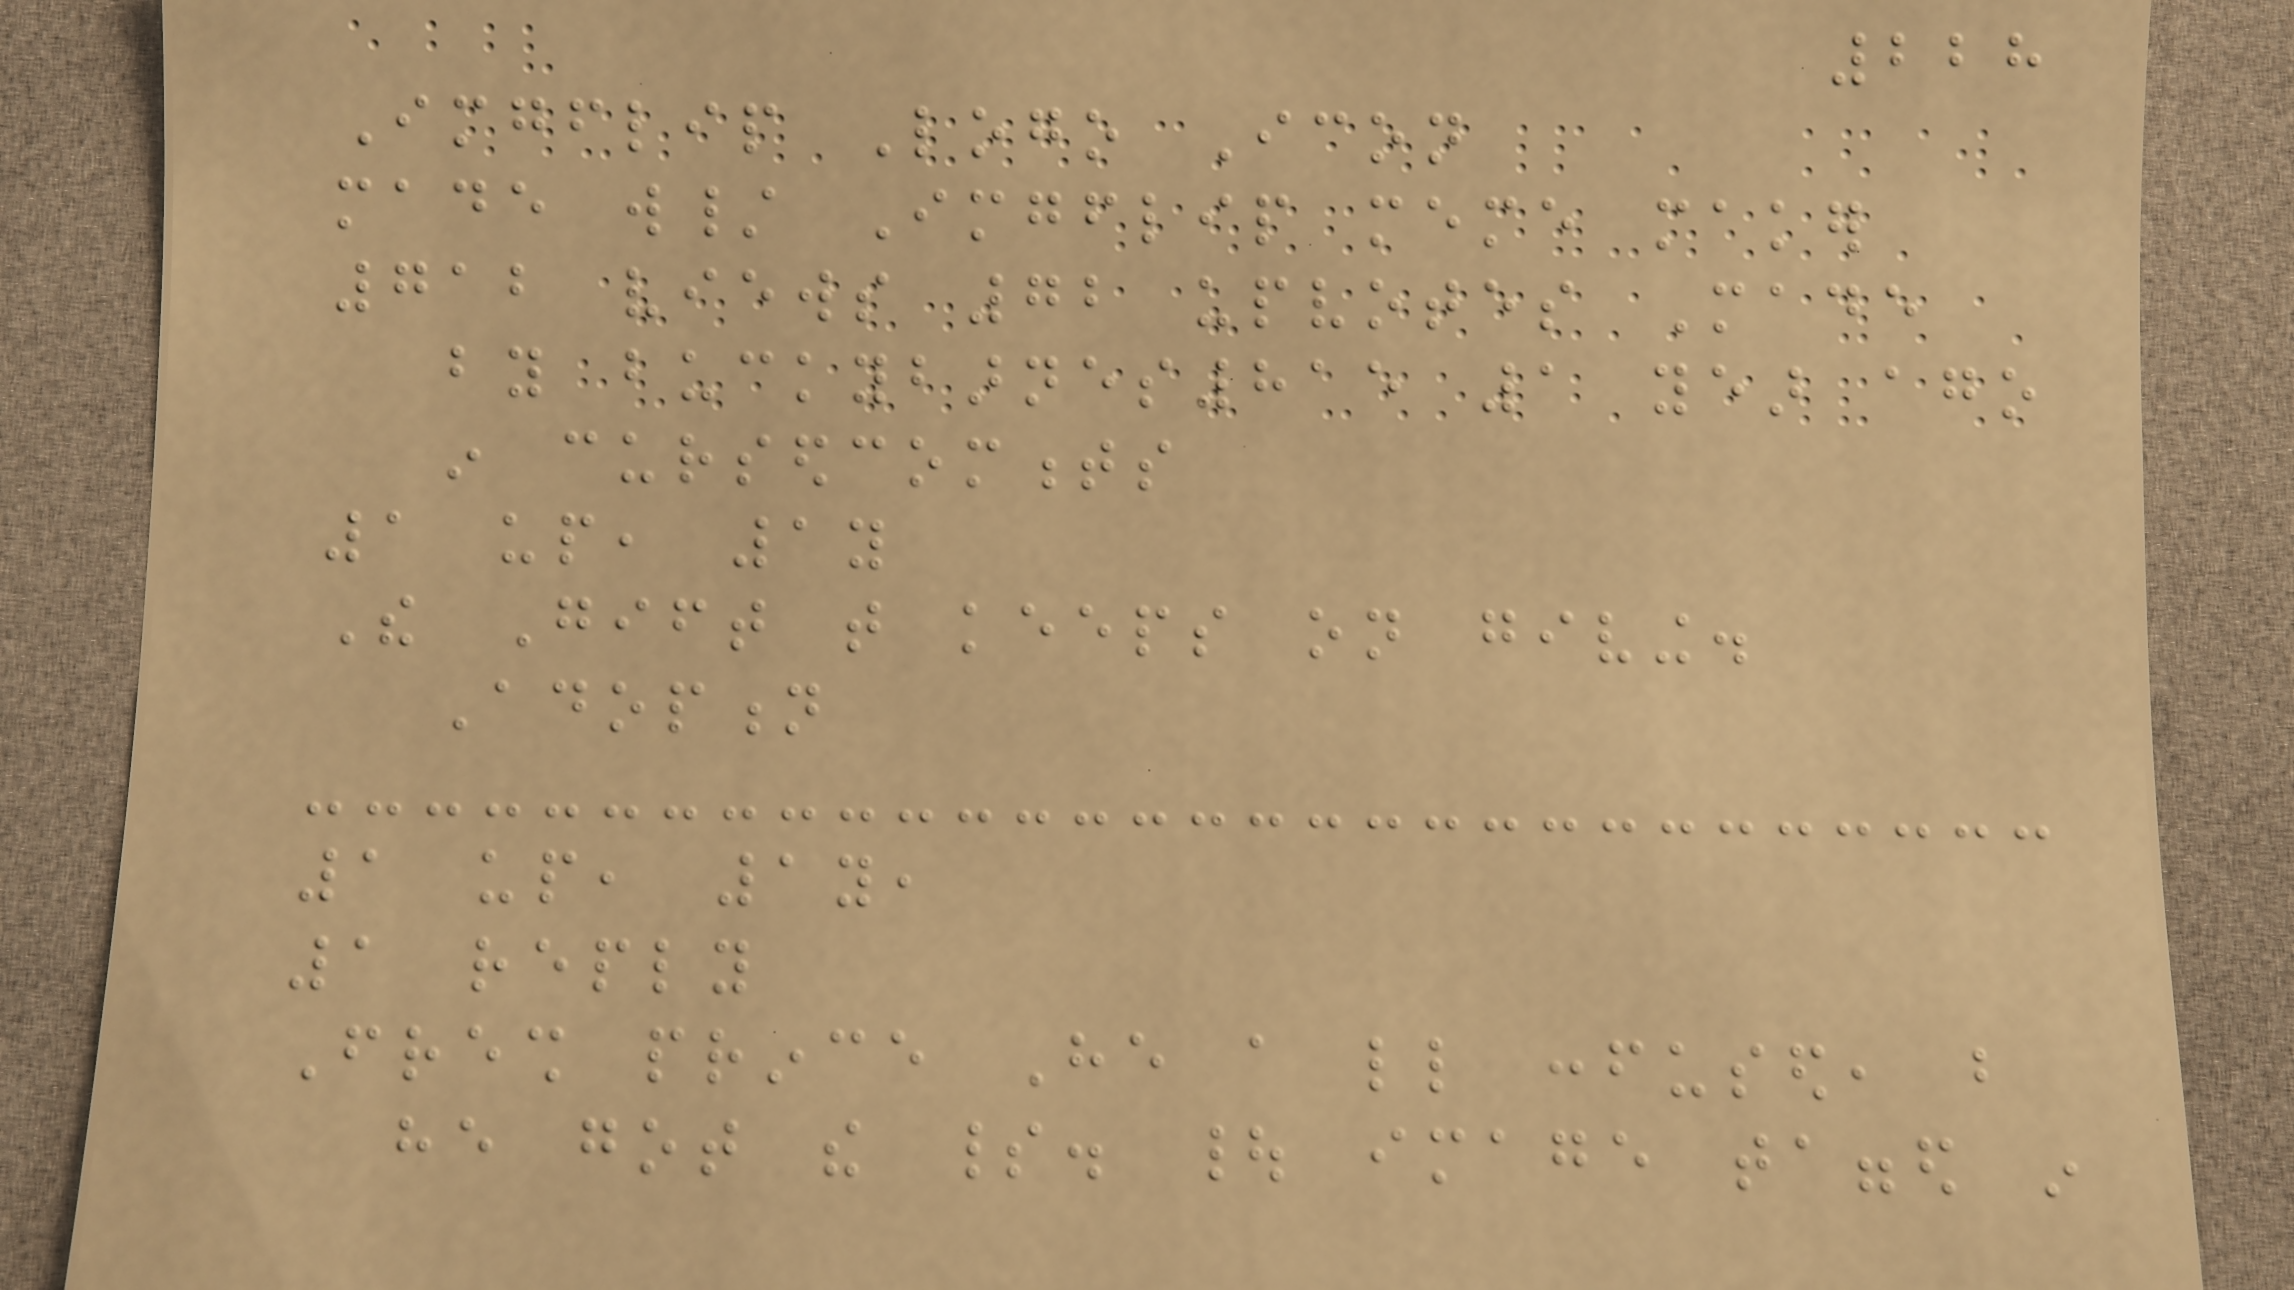228
Imgflip Logo Icon
made w/ Imgflip meme maker
712 views 72 upvotes Made
by buckybarnes815 1 year ago
in cursedcomments
1 up, 1y
The Gift that keeps on giving.
Adoption
1 up, 1y,
1 reply
Fresh prince He a little confused, but
he got the spirit. | image tagged in
